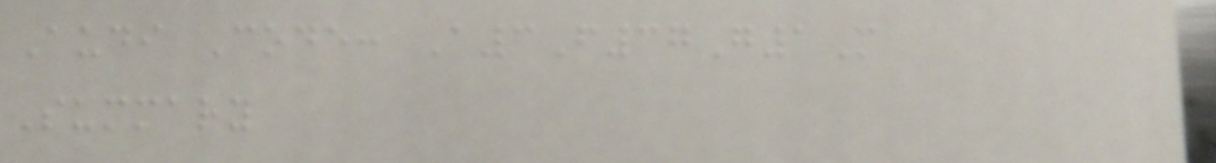Audi Code: A3F37G1M
Summary
